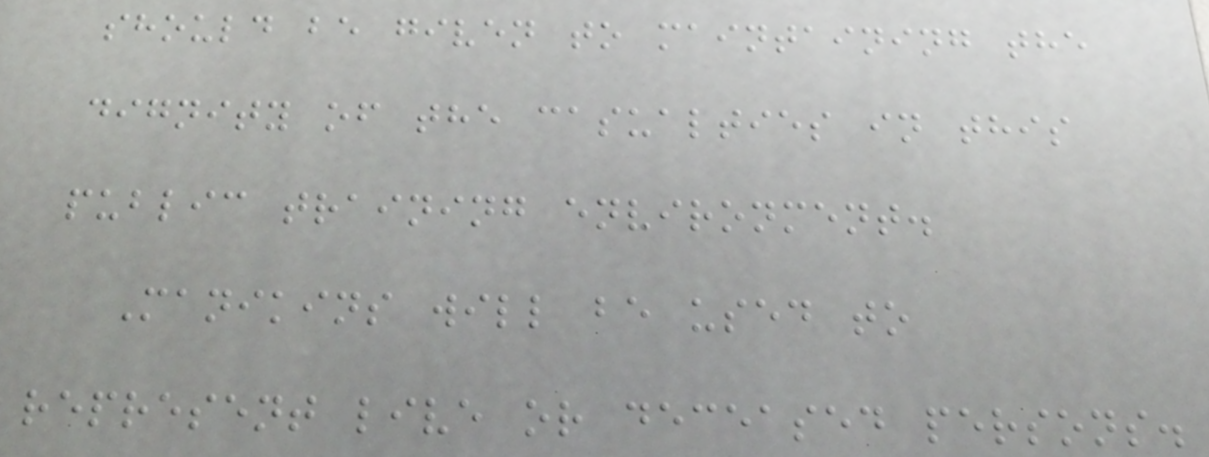should be given to maintaining the
dignity of the casualties in this
public training environment.
Manikins will be used to
represent live or deceased persons.
